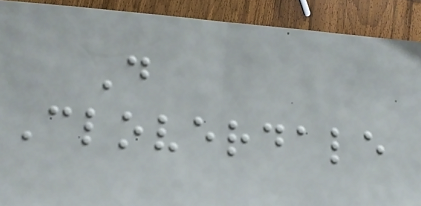D
Cloverdale
